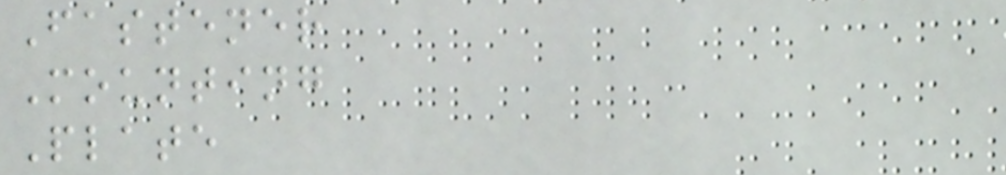Fastener
Mounting
Plate
